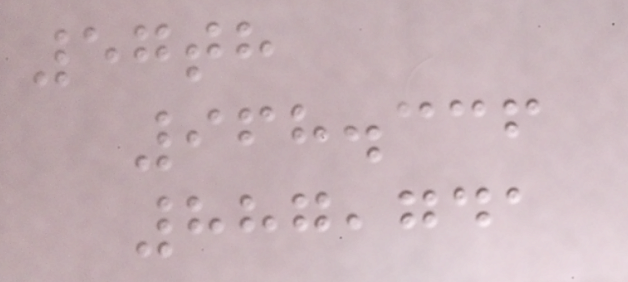57th
968.336
887,741
